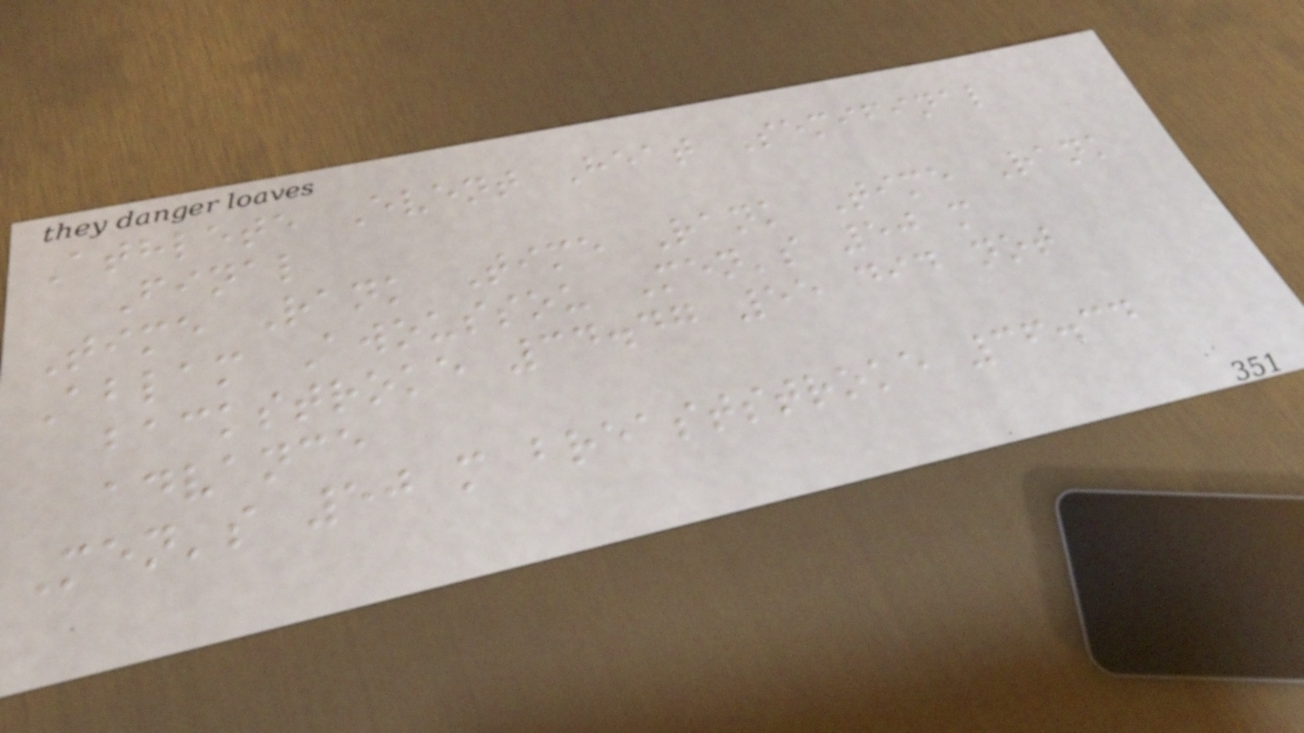Athlete Event Heat Semifinal
Final
Time Rank Time Rank Time Rank
Ablam Awoussou Men's 50 m
backstroke 34.47 55 did not
advance
Men's 50 m breaststroke 36.34
